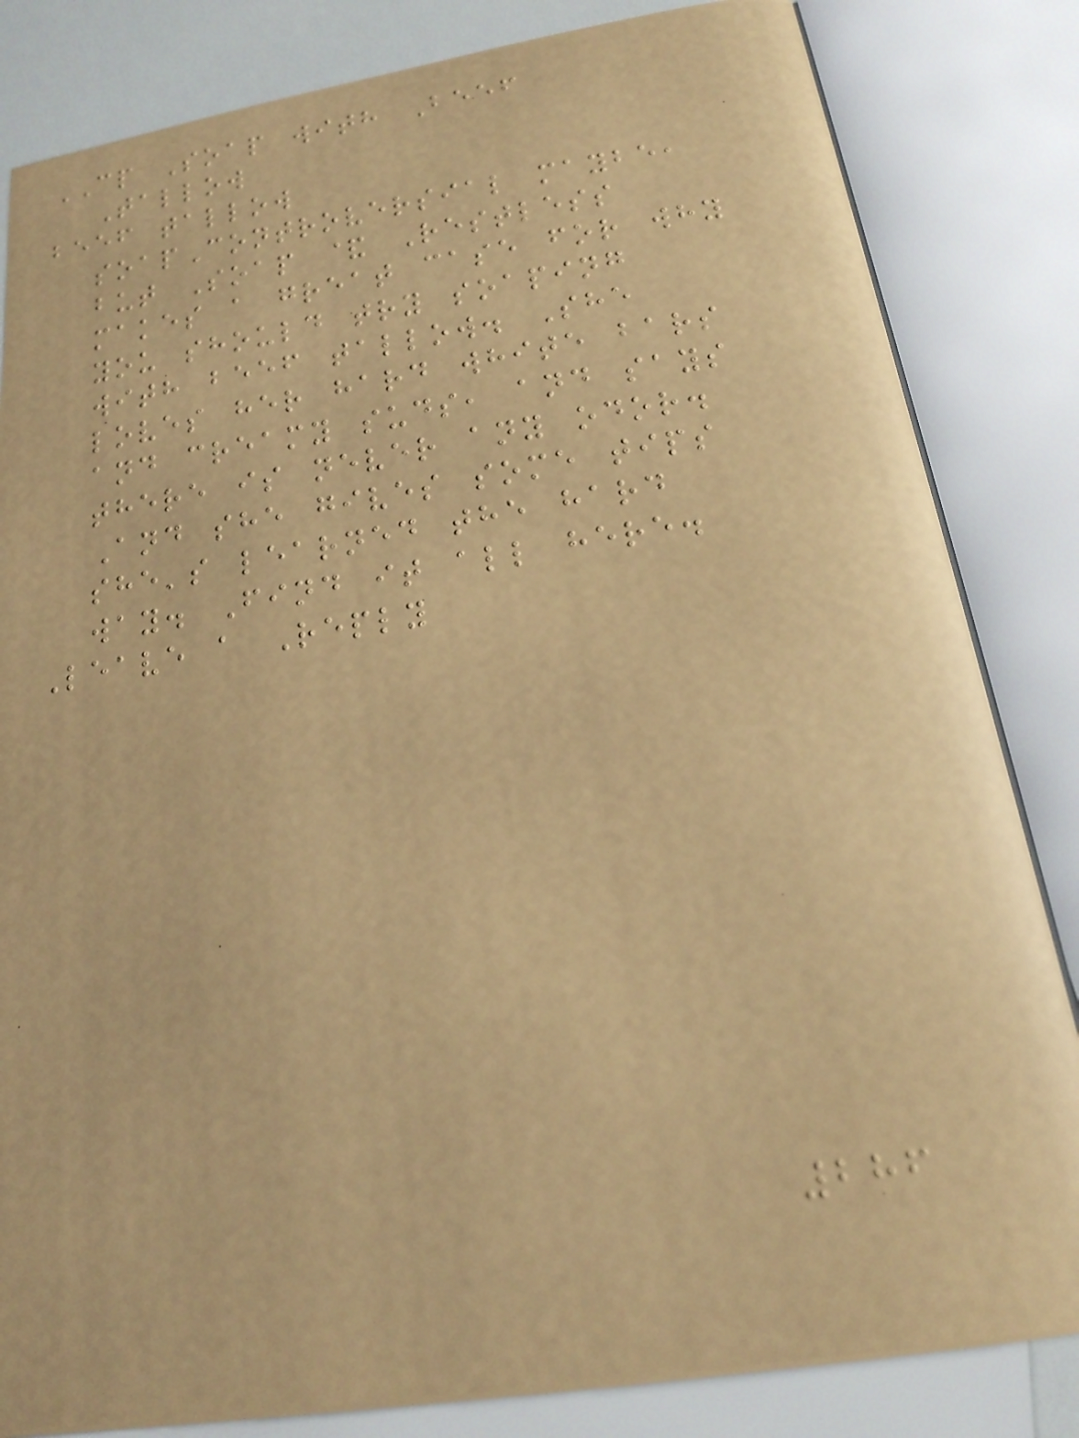CP Soap with Beef
Tallow
beef tallow
soapControversial maybe,
but Soap & Restless
makes a great case for why
you should try soaping
with beef tallow. She
loves her hard white bars
and creamy suds, and says
there is never any odor.
And she gives some tips
she's learned the hard
way. Find it all here.
Leave a Reply
286
